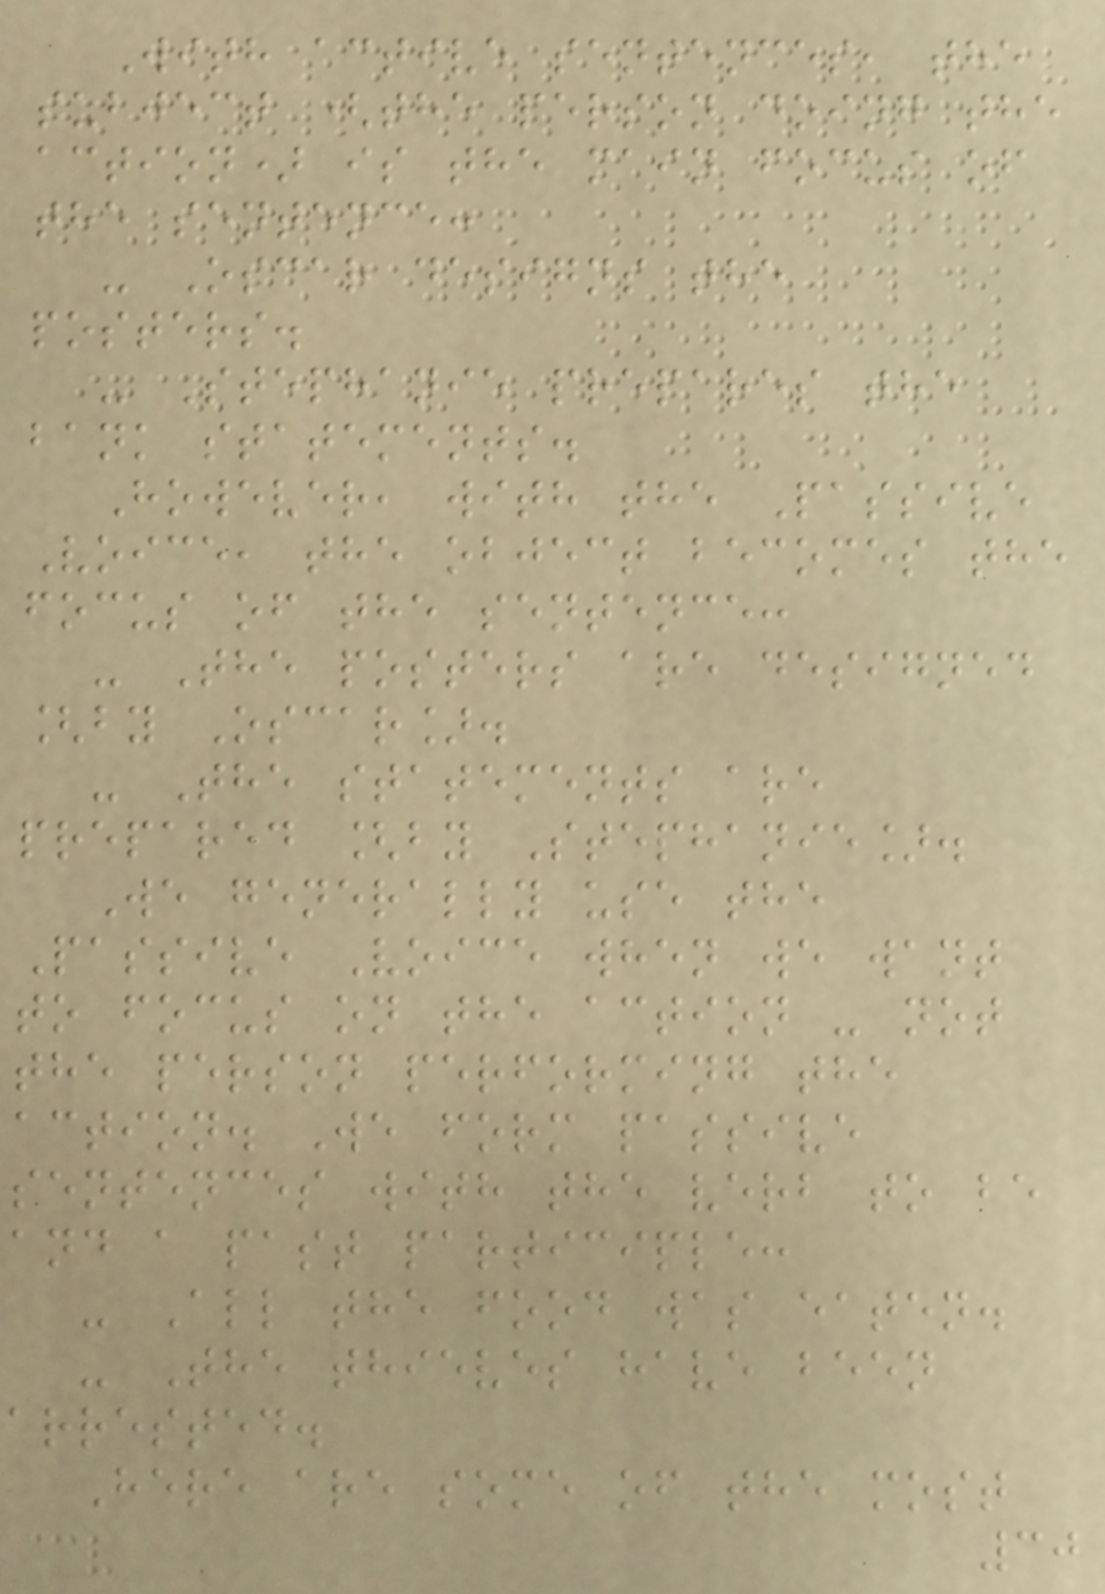With active sentences, the
subject (the person doing the
action) is the main focus of
the sentence:
- Oscar designs the
posters.
- Stephanie prepares the
bank statements.
However, with the Passive
Voice, the object becomes the
focus of the sentence:
- The posters are designed
[by Oscar].
- The statements are
prepared [by Stephanie].
We generally use the
Passive Voice when we want
to focus on the action - not
the person performing the
action. We form passive
sentences with the verb to be
and a past participle:
- All the food was eaten.
- The thieves have been
arrested.
Here are some of the most
30
